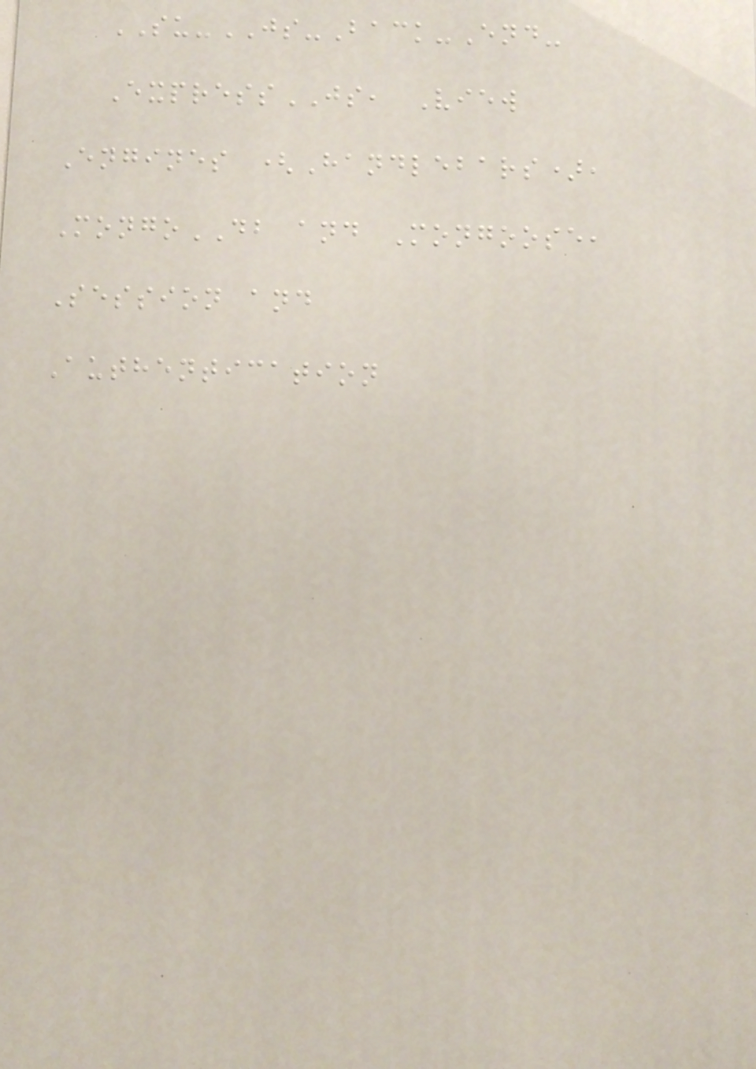SU-JS-Back-End-
ExpressJS, View
Engines (Handlebars),
MongoDB and Mongoose,
Session and
Authentication
